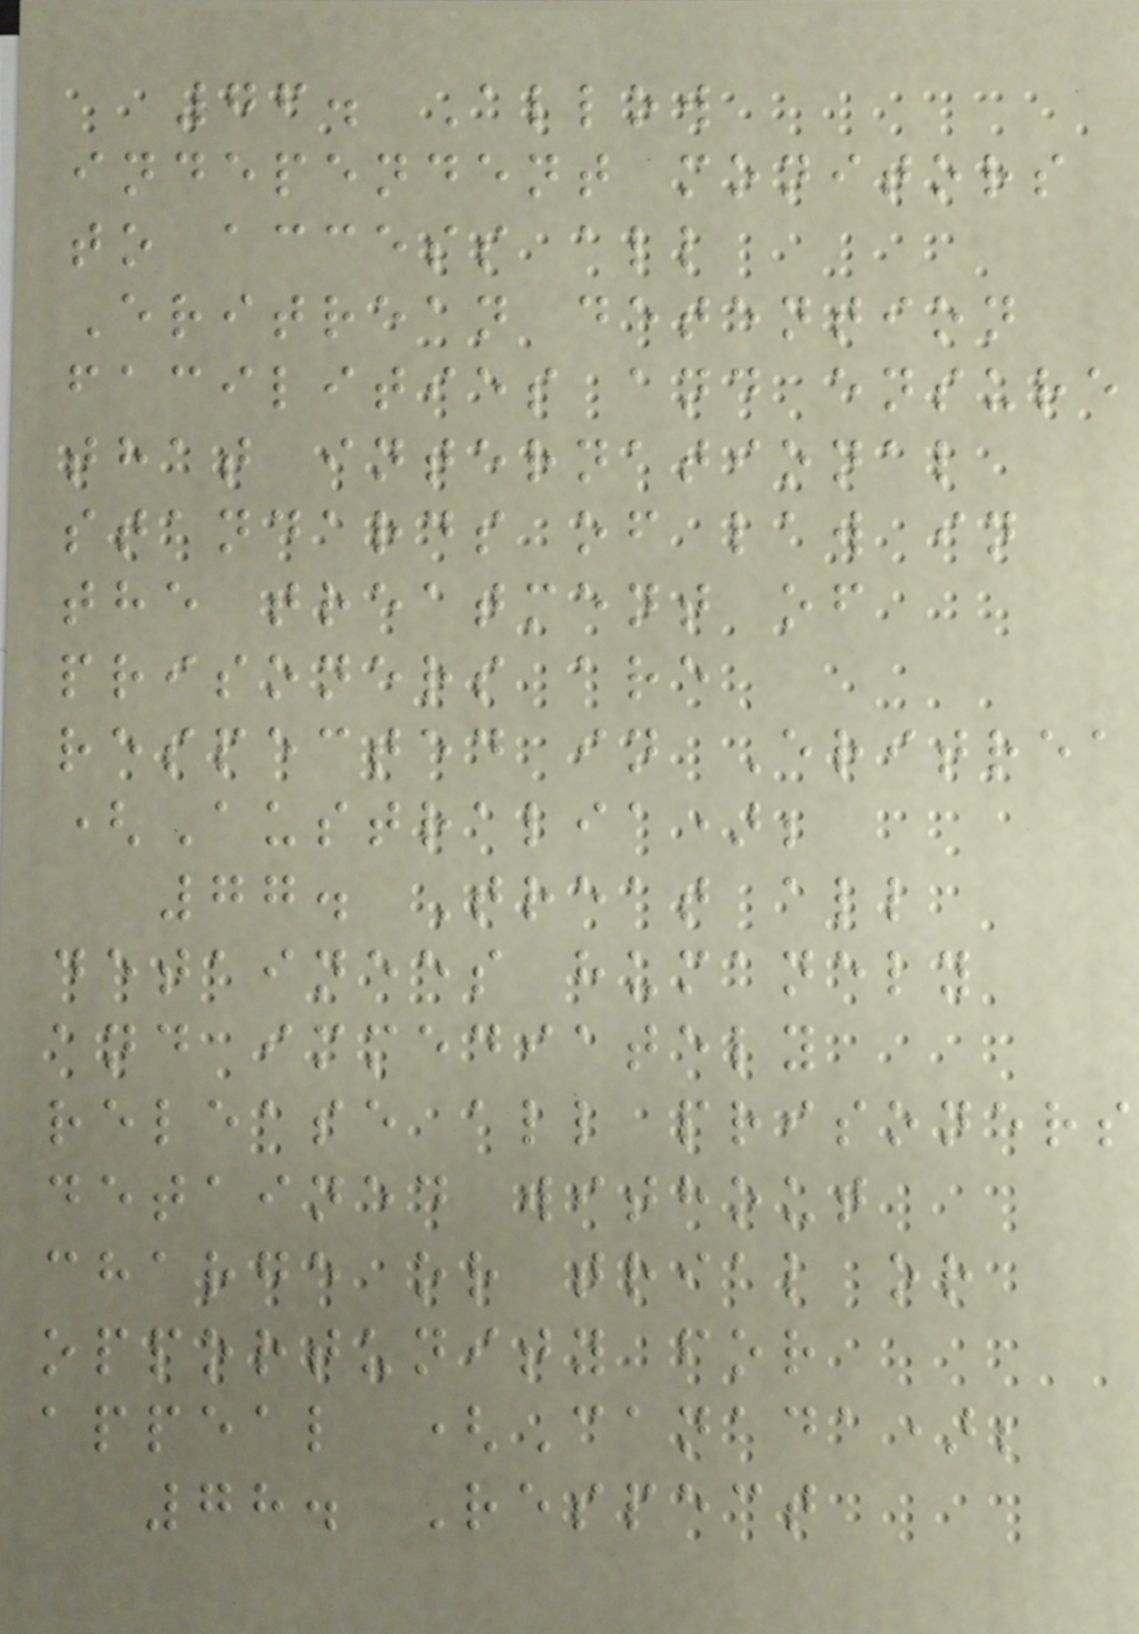76. Allow
independent monitors
to access all
Eritrean detention
facilities and ensure
that international
standards of law in
the treatment of
prisoners are
respected in Eritrea
(Australia);
77. Treat all
detainees humanely
and immediately
release all prisoners
detained without
charge or trial or
opportunity for
appeal (Canada);
78. Respect
